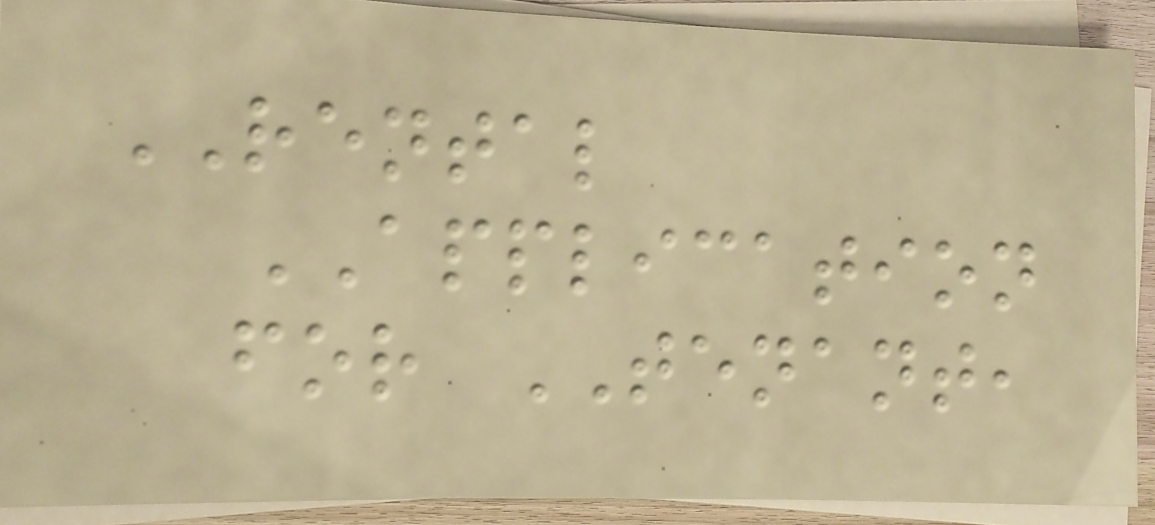RENTAL
APPLICATION
for TENANT,
